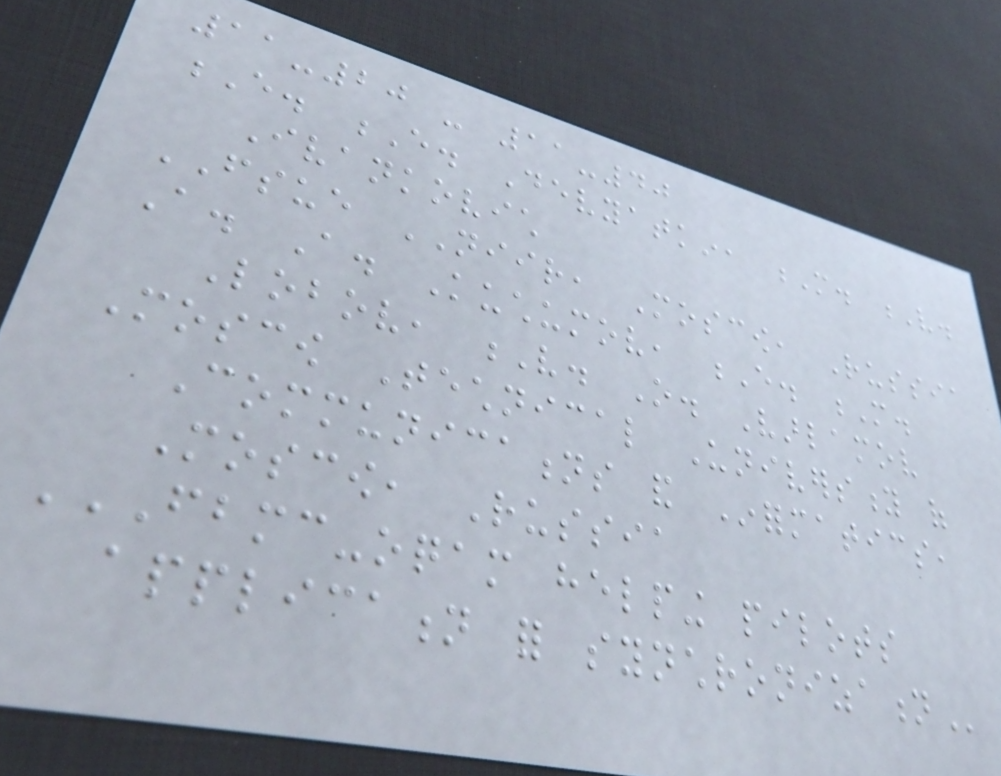11-20 - 11-40
E. E. Devyatkin, M. V.
Ivankovich
FSUE NIIR, Moscow, Russia
A. A. Kuchumov, E. M.
Lobov, V. O. Varlamov
Moscow Technical University of
Communications and Informatics,
Moscow, Russia
FBMC-OQAM HELPING PILOTS
APPLICATION FOR SYNCHRONIZATION
